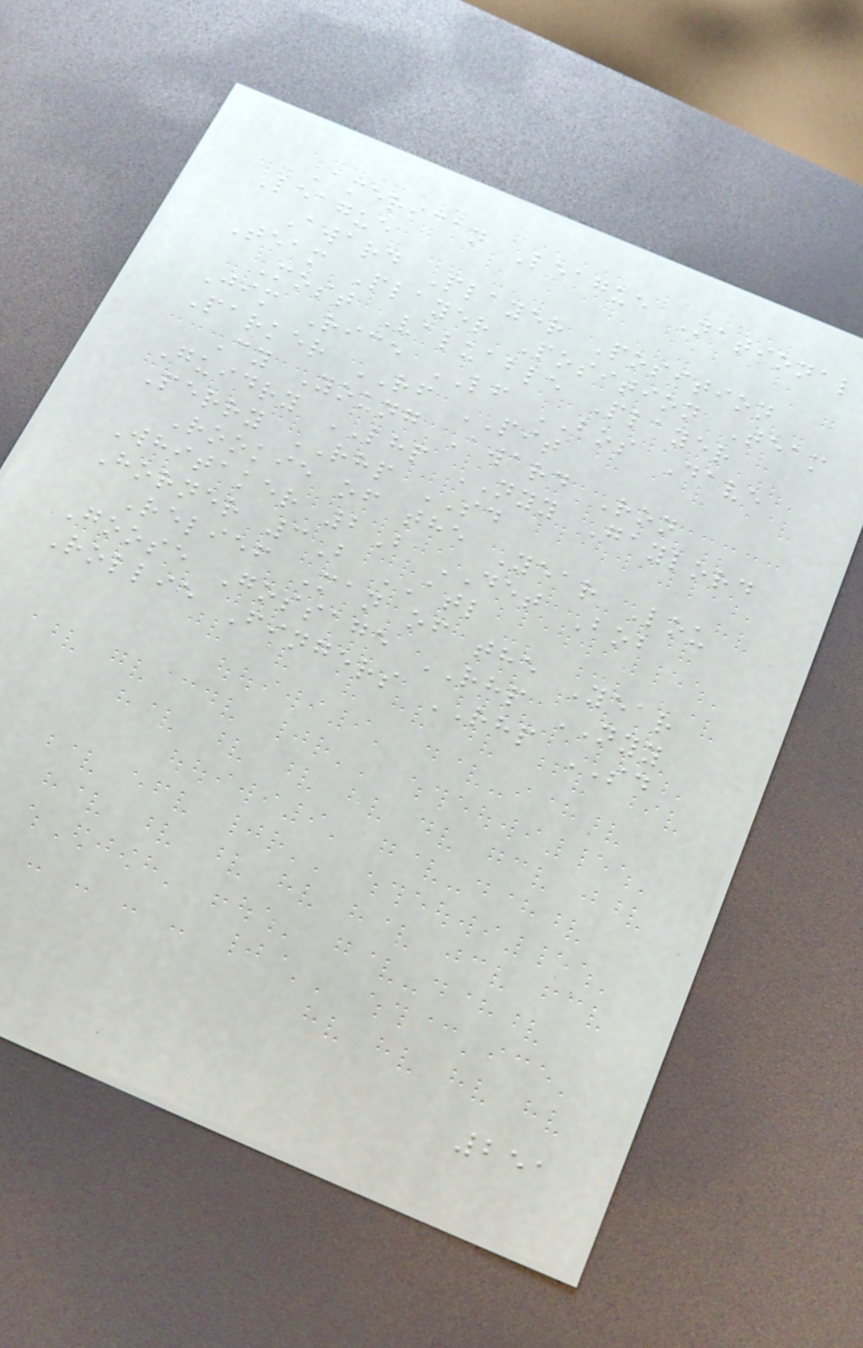American League National
League
Award Player Position
Team Player Position Team
Most Valuable Player
Jim Rice LF BOS Dave
Parker RF PIT
Cy Young Award Ron
Guidry LHP NYY Gaylord
Perry RHP SD
Rookie of the Year Lou
Whitaker 2B DET Bob
Horner 3B ATL
Relief Man of the Year
Goose Gossage RHP NYY
Rollie Fingers RHP SD
251
